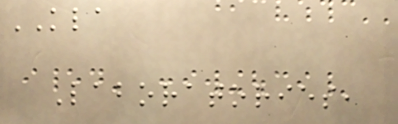KLA
Laboratories,
